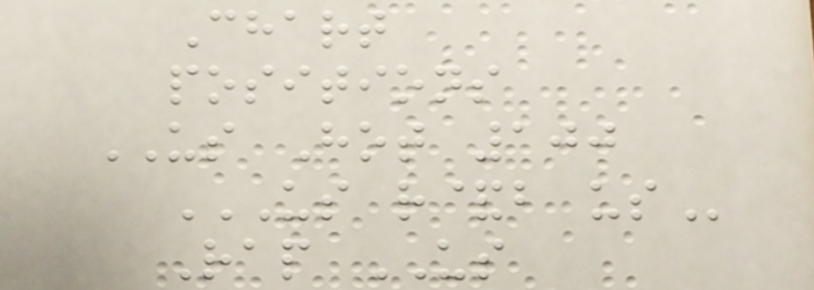Chart
positions
US Hot 100
US R&B US
Rap US
